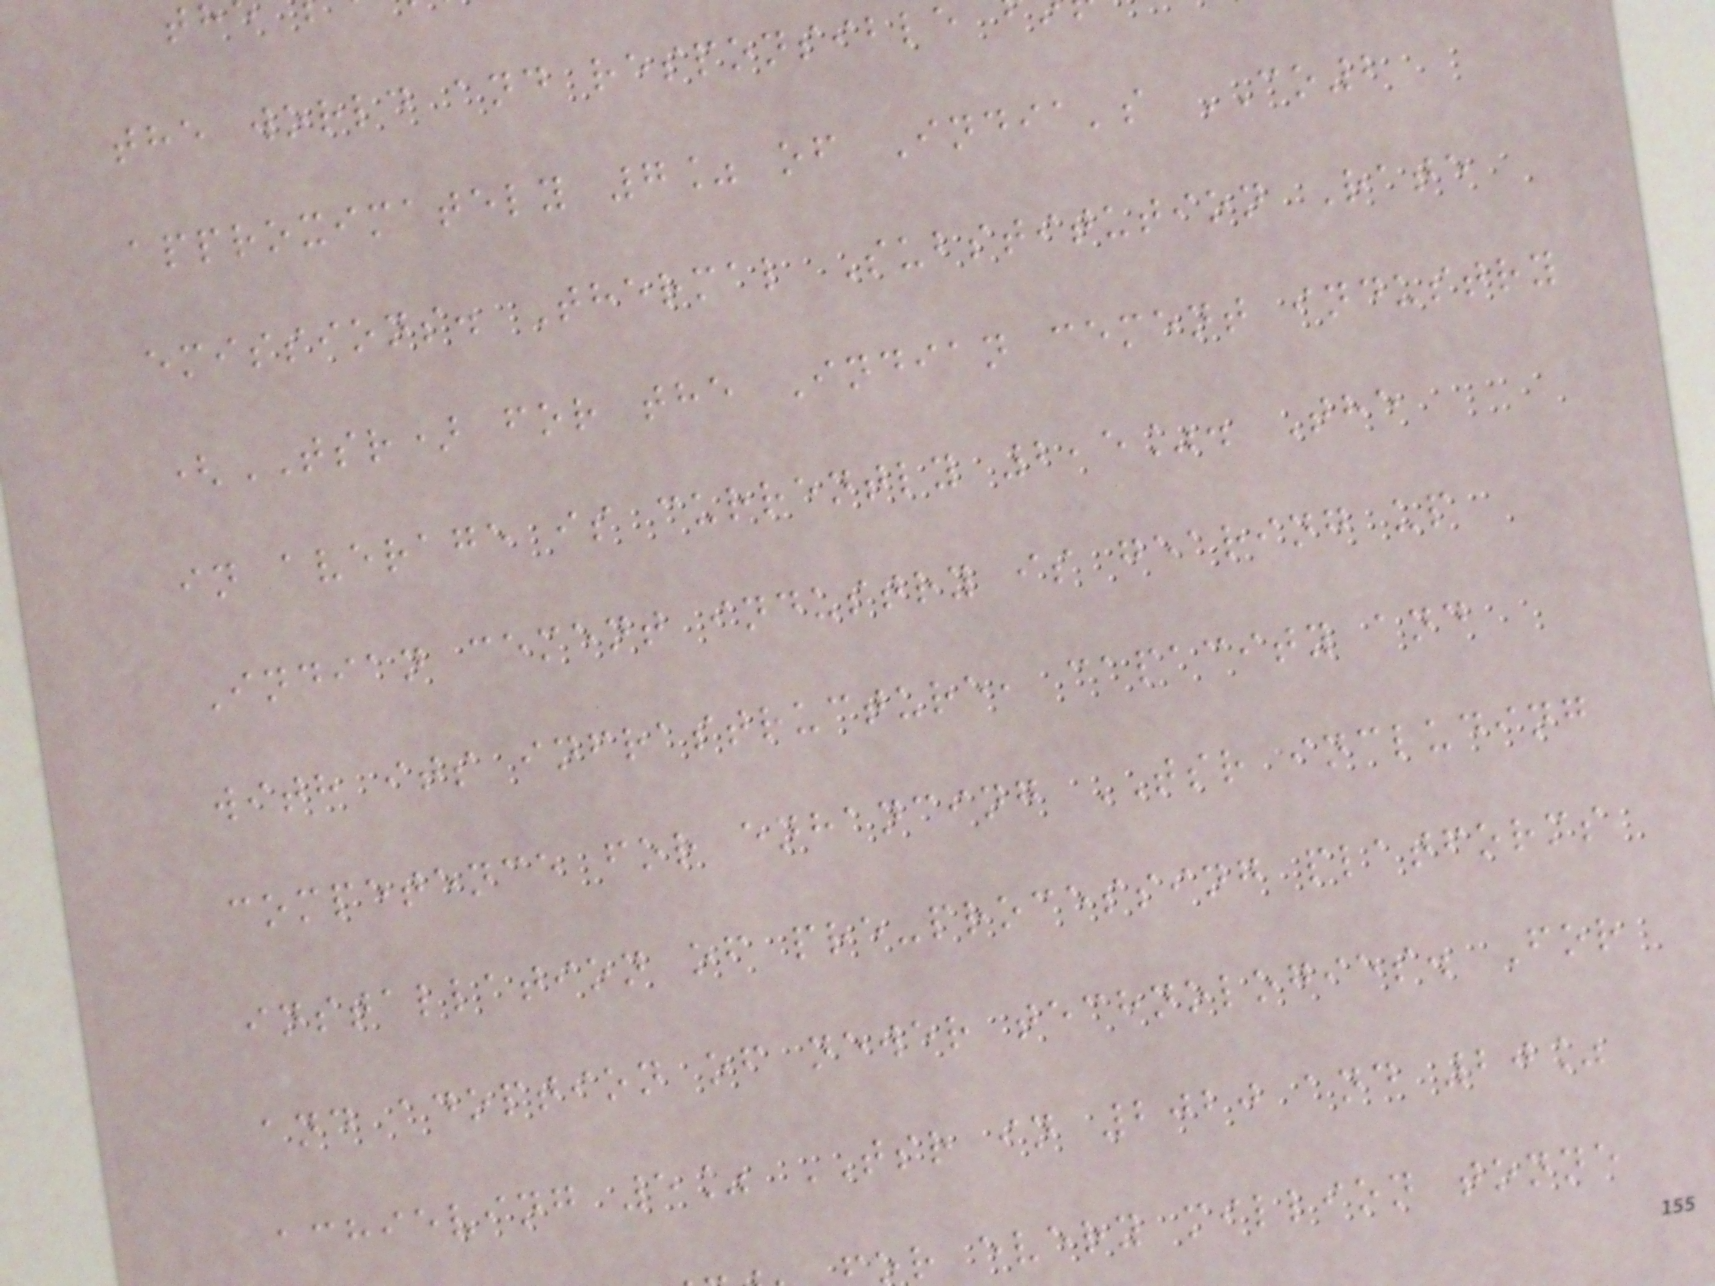the world and responsible
approximately 7% of India's CO2
emissions. Thermal Substitution Rate
(TSR) for the Indian cement industry
in average is currently 2,5%. The
Indian cement industry is gearing up
with its infrastructure, capacity and
competence for enhancing TSR including
installation of pre-processing platforms
and adoption of newer technologies. For
achieving 5% TSR in 2020 and 20%
r every million tonne
